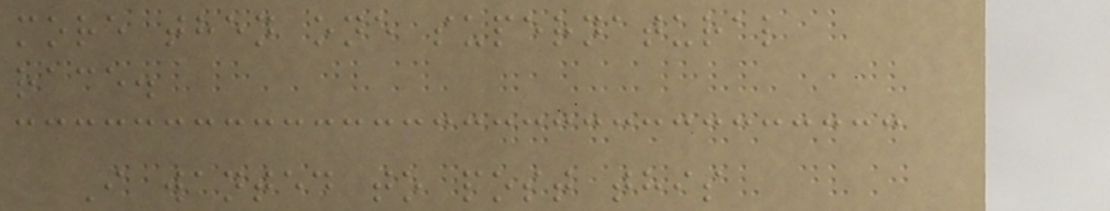more then one supernatural
race.
I wanted to post this
